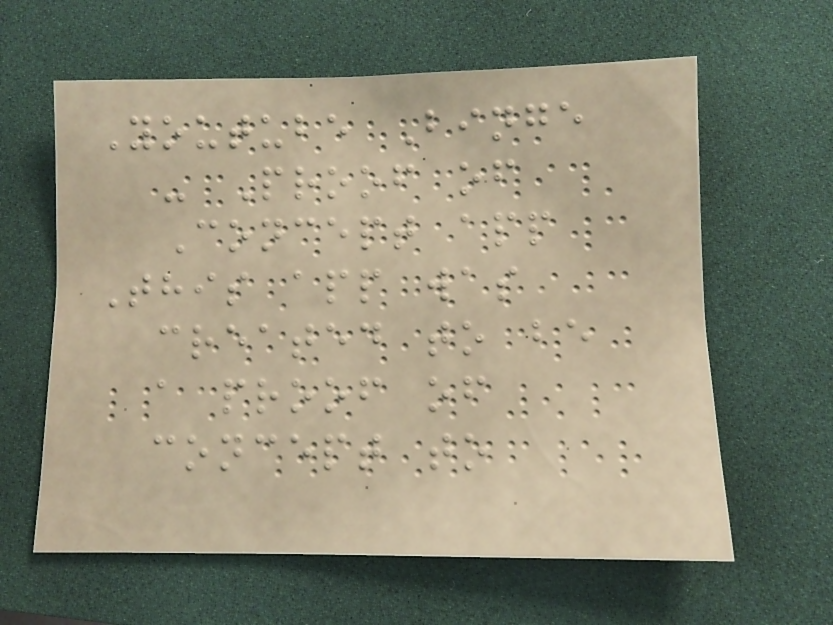Youtube Binge
- Proof of
Concept app
This app was
created to be
a proof of
concept to
